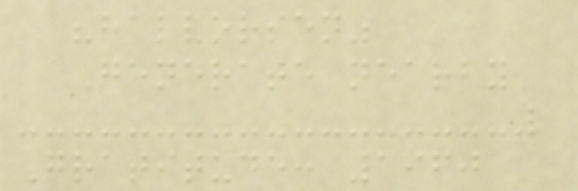"halvorsen"
Generate nearby
Gratitude: 1960
